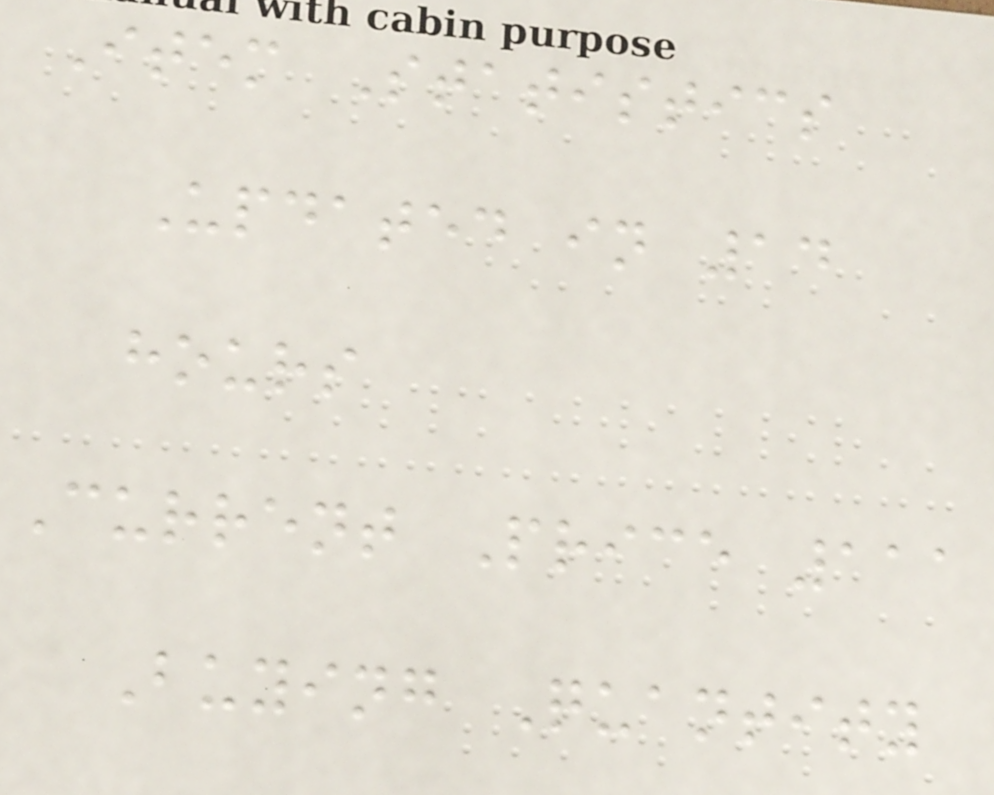Item Statistics
Updated in 14
hours
Current Price 111
Buying Quantity
